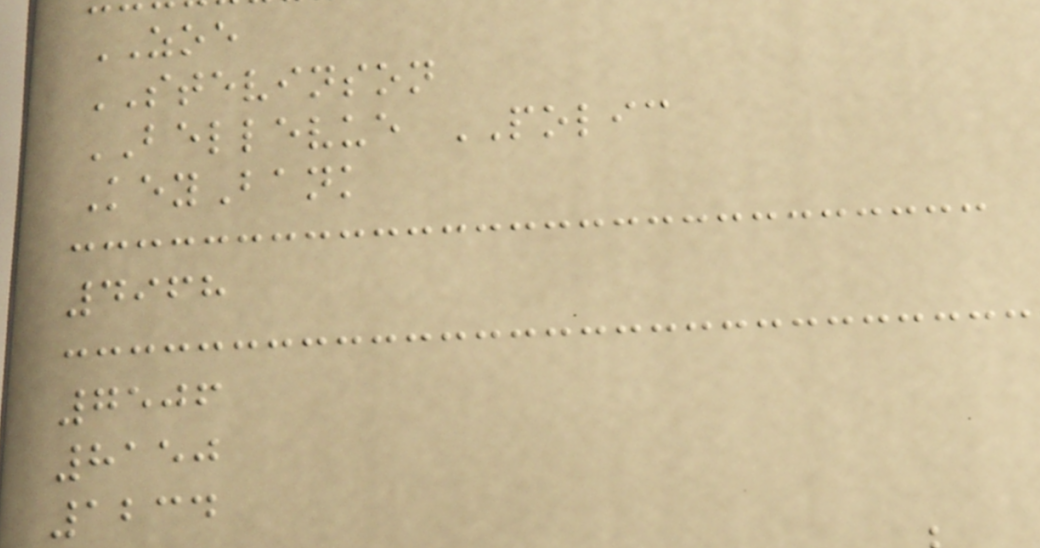ZOE
STEVINSON
BELLEVUE POLIC
KeyBank
4968
7506
8150
1234
